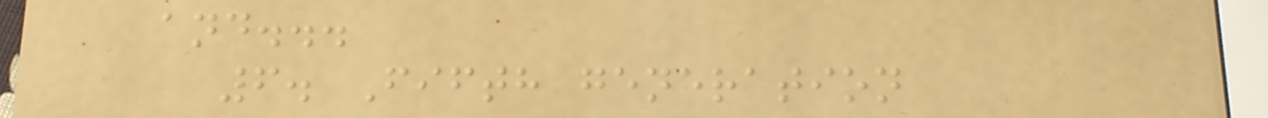and...
6. Fifth generation
